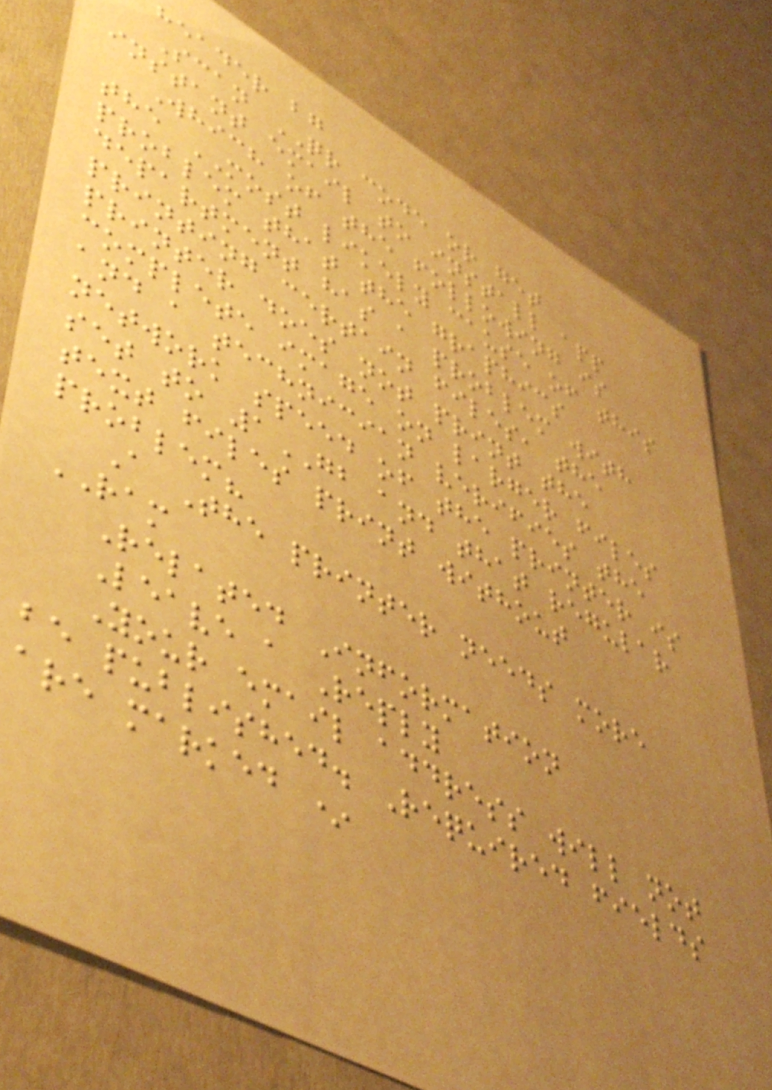header bg
Scan QR code or get
instant email to install app
Which of the following is
the MOST likely cause of this
problem that the graphics
department has a problem with
printing certain files, the
printer does not print the
complete image on larger files
and a technician verifies the
network speed of the printer is
set to 1GB and that regular
text files print without
problem?
A The printer needs more
RAM
Related Information
Leave a Reply
Your email address will not
be published. Required fields
are marked *
